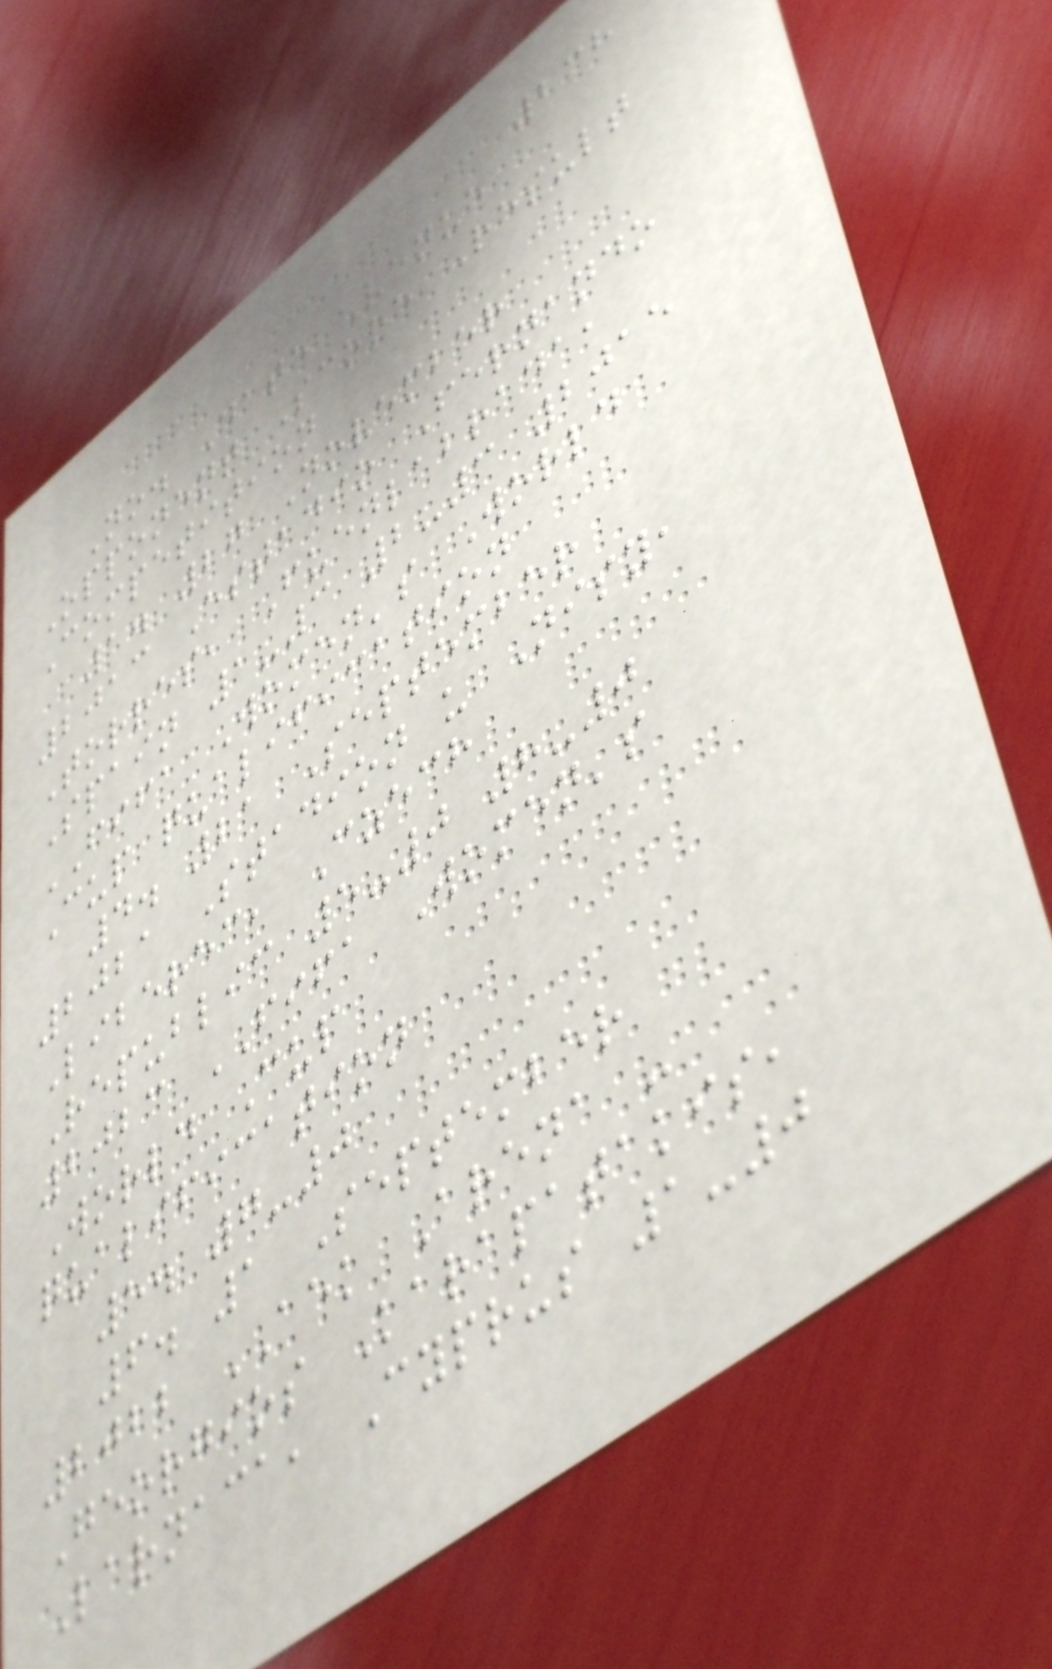238
No. Date Venue
Opponent Score Result
Competition
1. 27 November
2013 Estadio Fernando
Torres, Fuenlabrada,
Spain 1-3 2-3 2015
FIFA Women's World
Cup qualification
4. 21 September
2021 Stadion u Nisy,
Liberec, Czech
Republic 5-0 8-0
2023 FIFA Women's
World Cup
qualification
5. 7-0
6. 1 September
2022 AEK Arena -
Georgios Karapatakis,
Larnaca, Cyprus 1-0
